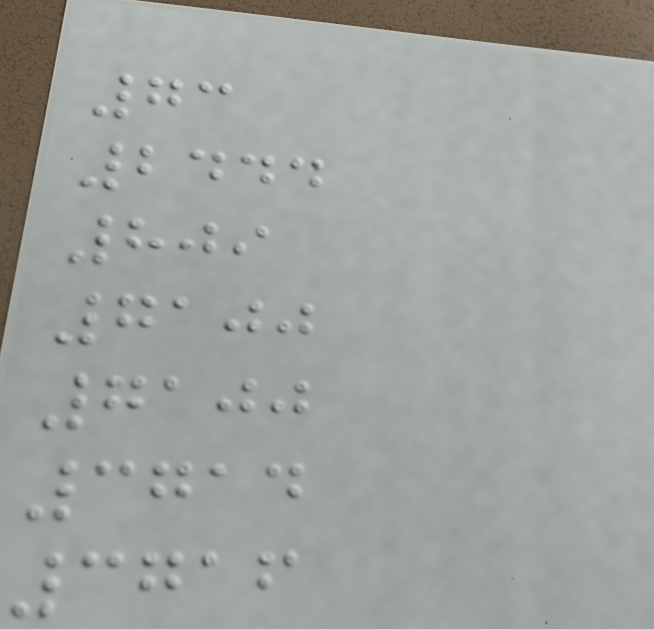73
2444
809
7100
7100
3714
3716
